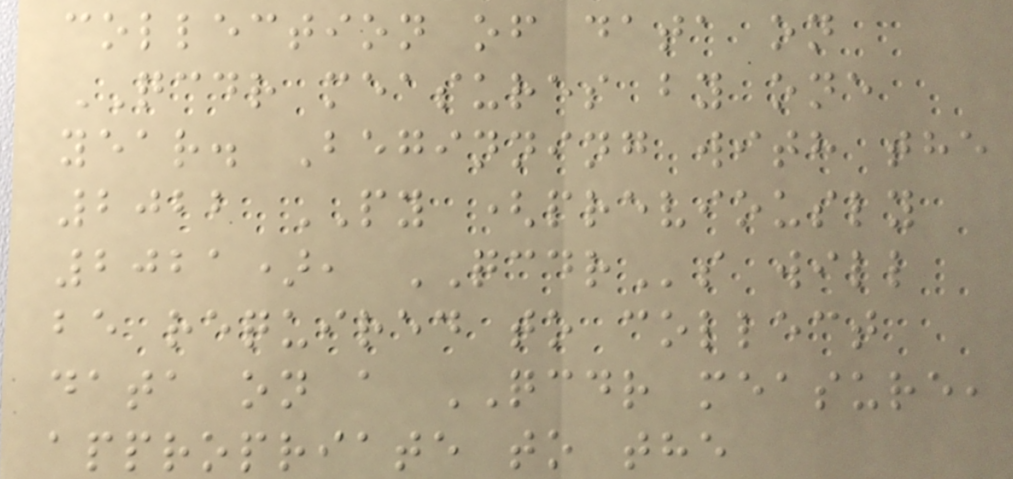collection of data on
QCDR measures by one
year. Beginning with the
2022 PY (previously
2021), QCDRs will
be required to collect
data on a QCDR measure,
appropriate to the
